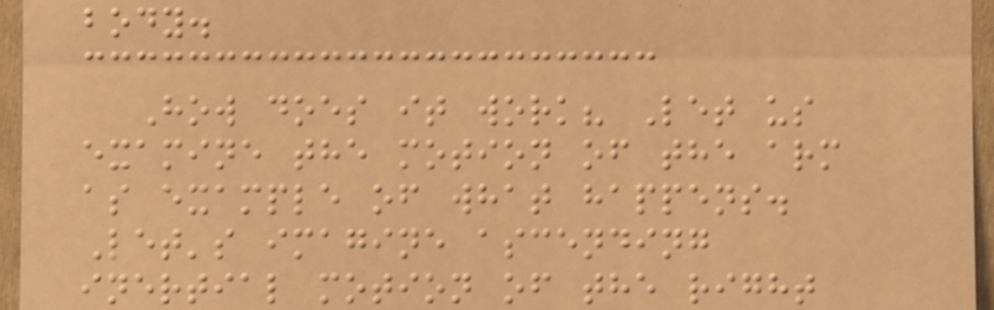body.
How does it work? Let us
examine the motion of the arm
as example of what happens.
Let's imagine ascending
inertial motion of the right
